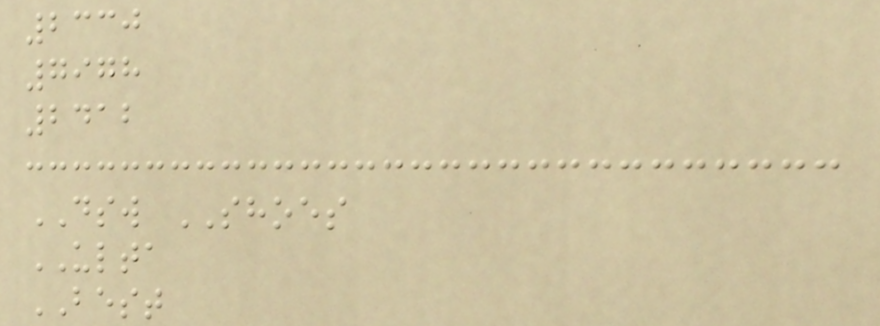2330
7978
2412
DSW SHOES
ULTA
BEST
